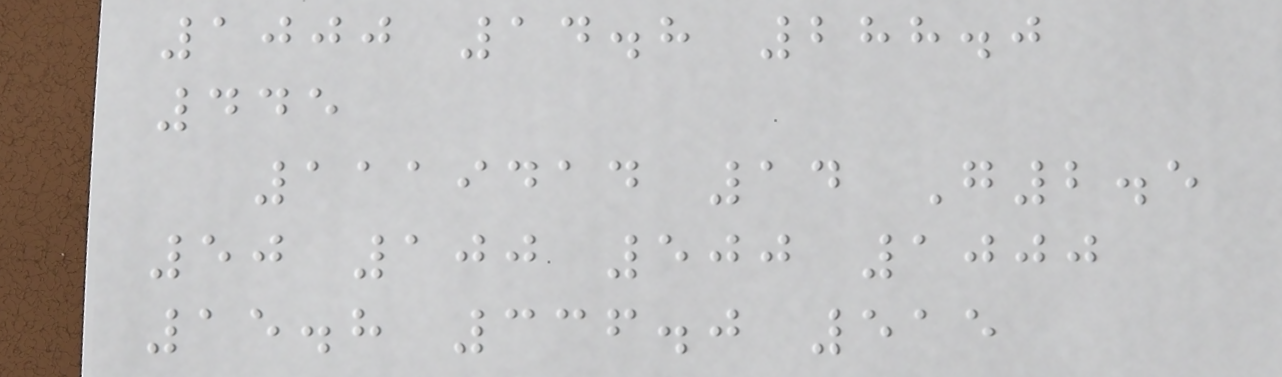1000 14.8 288.0
445
1119414 14 G2.5
50 100 500 1000
15.8 336.0 515
